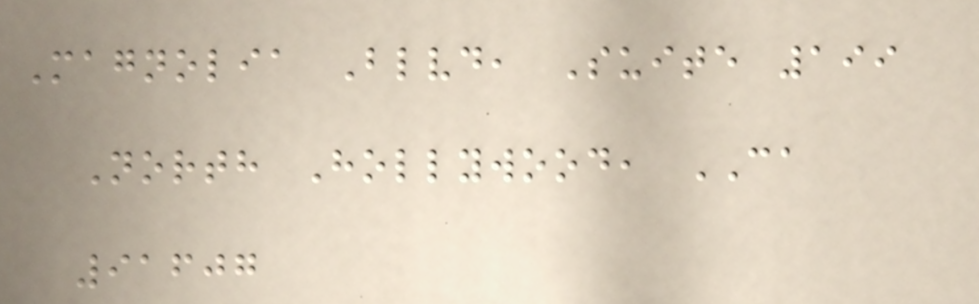Magnolia Blvd, Suite 199
North Hollywood, CA
91607
